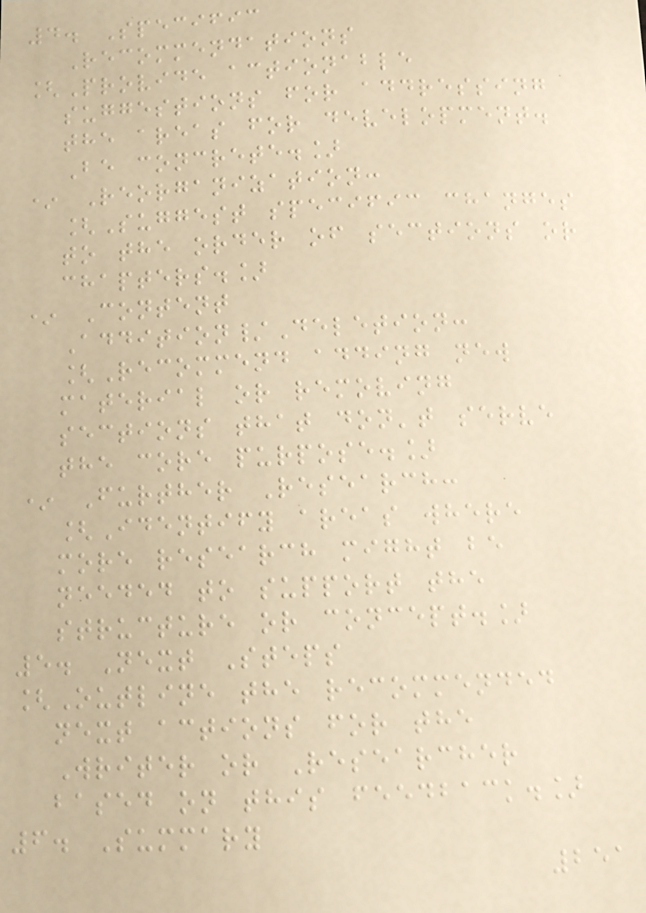4. Specific
Recommendations
[Provide actionable
suggestions for addressing
the areas for development.
Be concrete.]
* Reorganization:
[Suggest specific changes
to the order of sections or
chapters.]
* Content
Addition/Deletion:
[Recommend adding new
material or removing
sections that don't serve
the core purpose.]
* Further Research:
[Identify areas where
more research might be
needed to support the
structure or concept.]
5. Next Steps
[Outline the recommended
next actions for the
Writer or Researcher
based on this feedback.]
6. Summary
251
